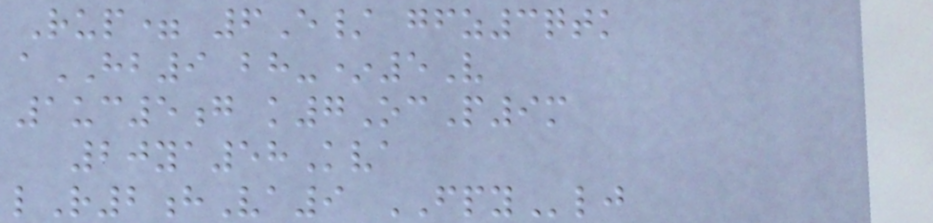Rup= 6E/ gfz3qtk
aHB9 bh-*5V
1uc5g k7OcP9m
20ya58Kva
lR2hVa9 FPYlj
